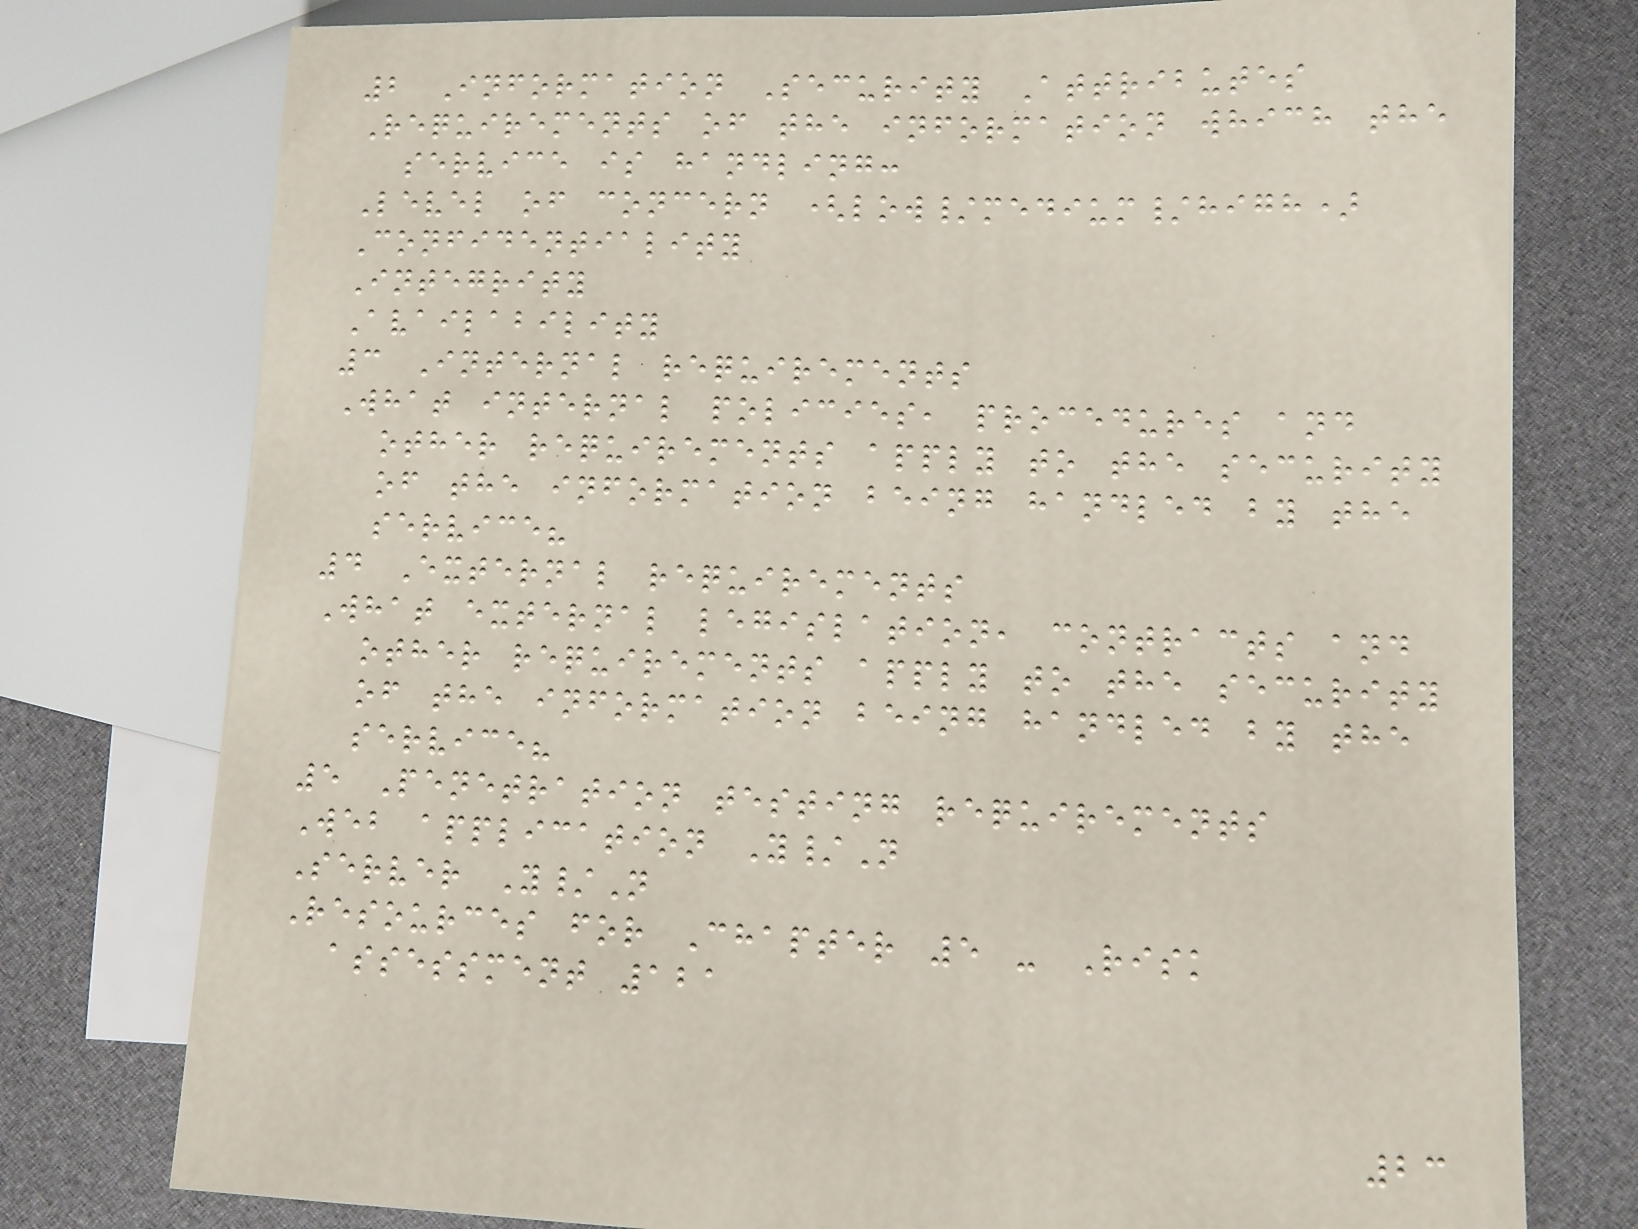2 Information Security Attributes
Requirements of the information which the
service is handling:
Level of concern (low/medium/high)
Confidentiality
Integrity
Availability
3 Internal requirements
What internal policies, procedures and
other requirements apply to the security
of the information being handled by the
service?
4 External requirements
What external legislation, contracts and
other requirements apply to the security
of the information being handled by the
service?
5 Penetration testing requirements
Web application Y/N
Server Y/N
Resources for Chapter 5 - Risk
assessment 121
23
